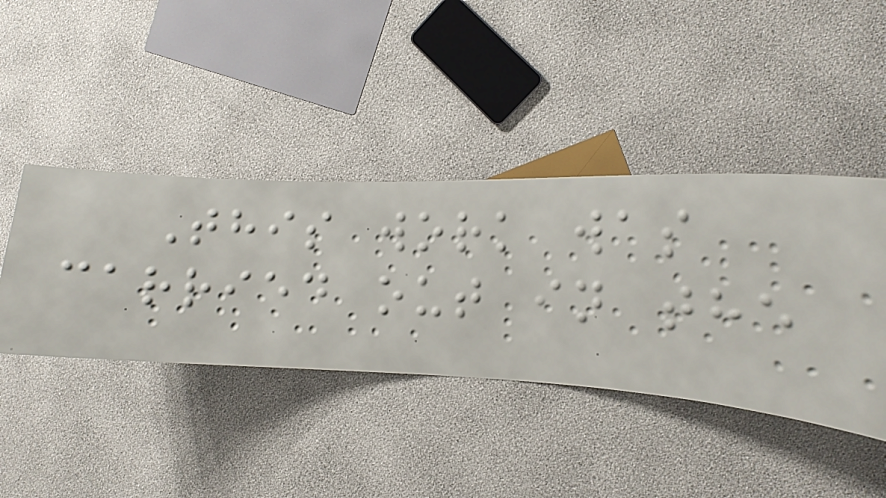This work was
carried out in the
